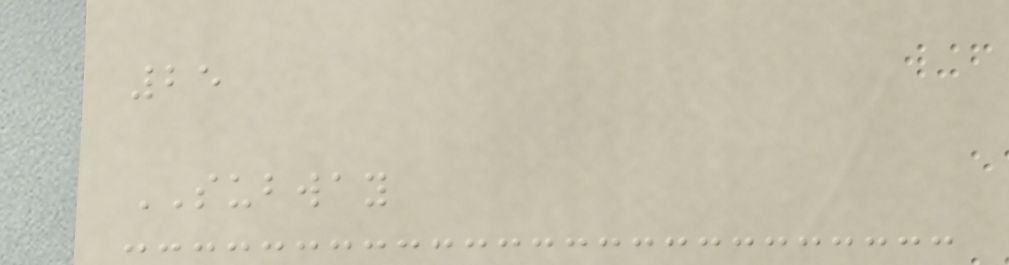25
SUBWAY
